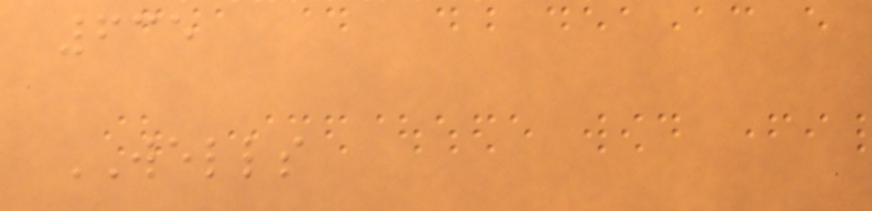635
WELLS
